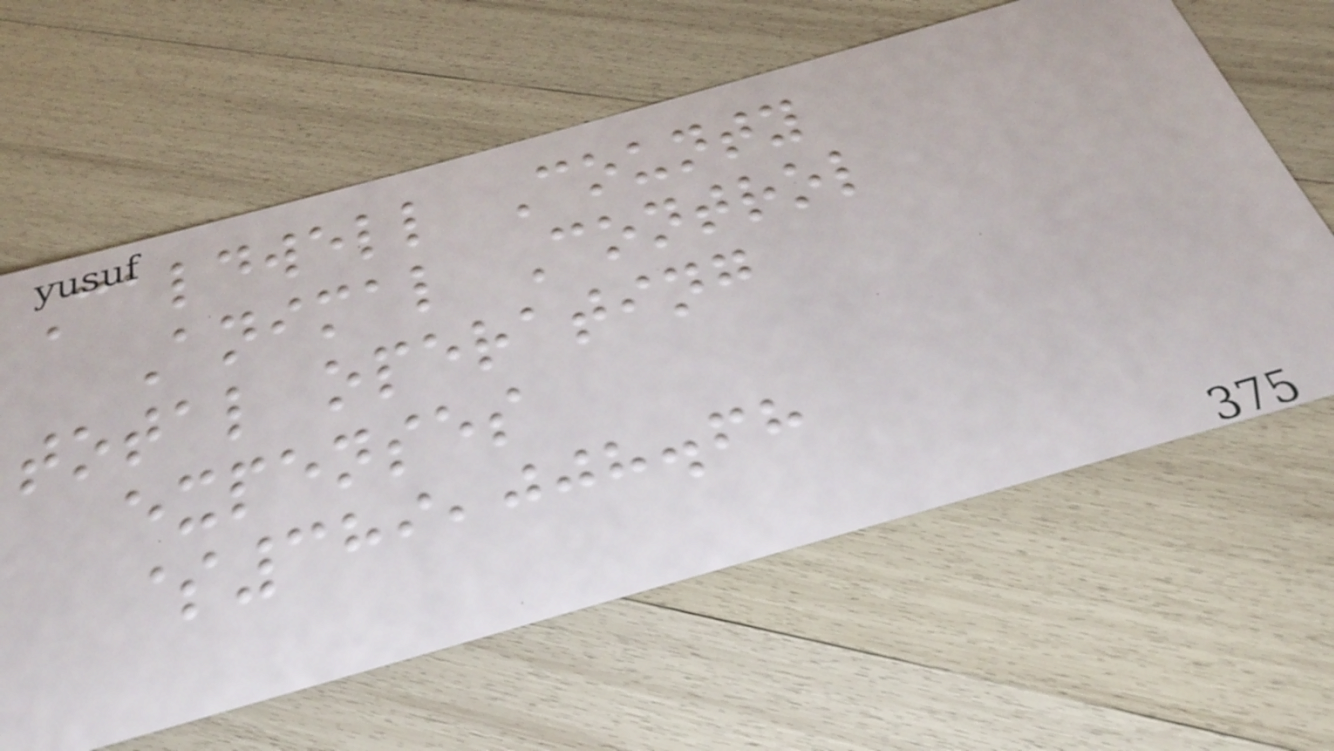Caldwell County
Animal Control
total operating
expenses
$389,008.68
